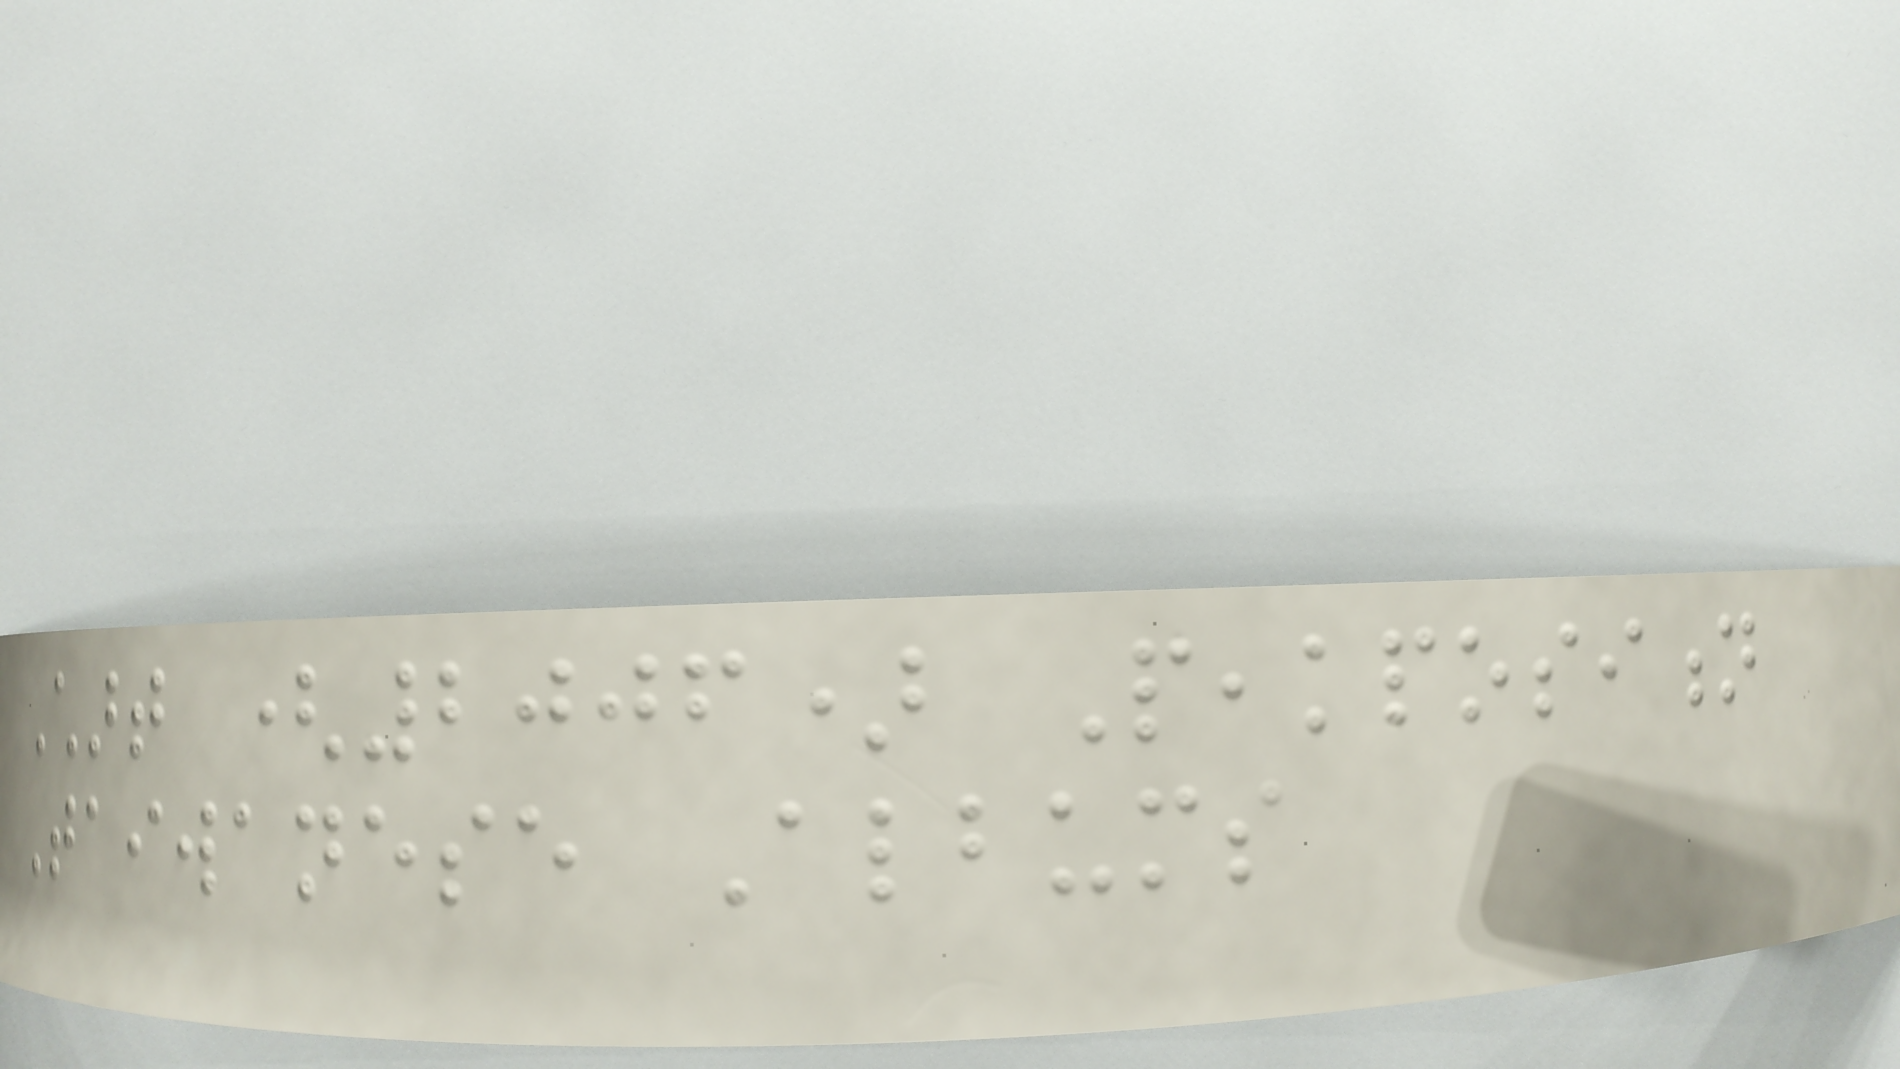Chart (2006) Peakposition
Taiwanese Albums
